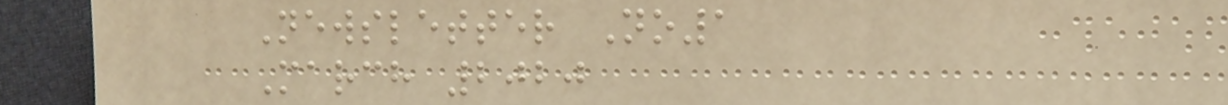Newsletter No1
March 2020
